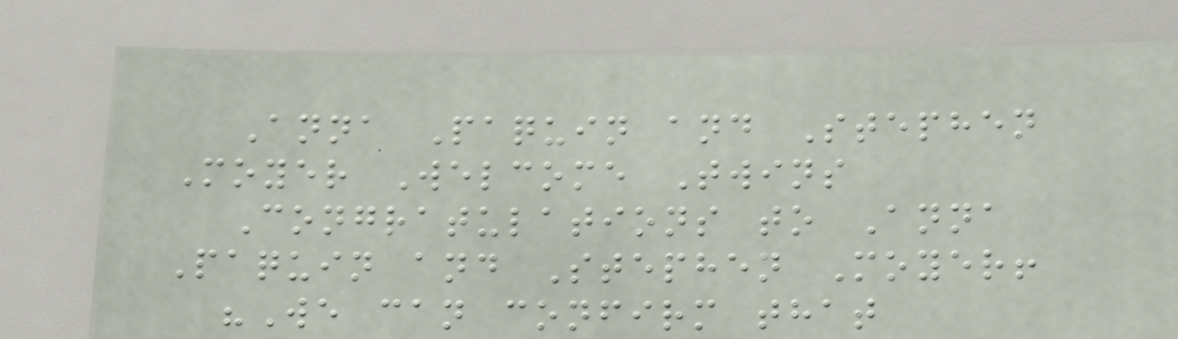Anna Paquin and Stephen
Moyer Welcome Twins
Congratulations to Anna
Paquin and Stephen Moyer!
"We can confirm that
